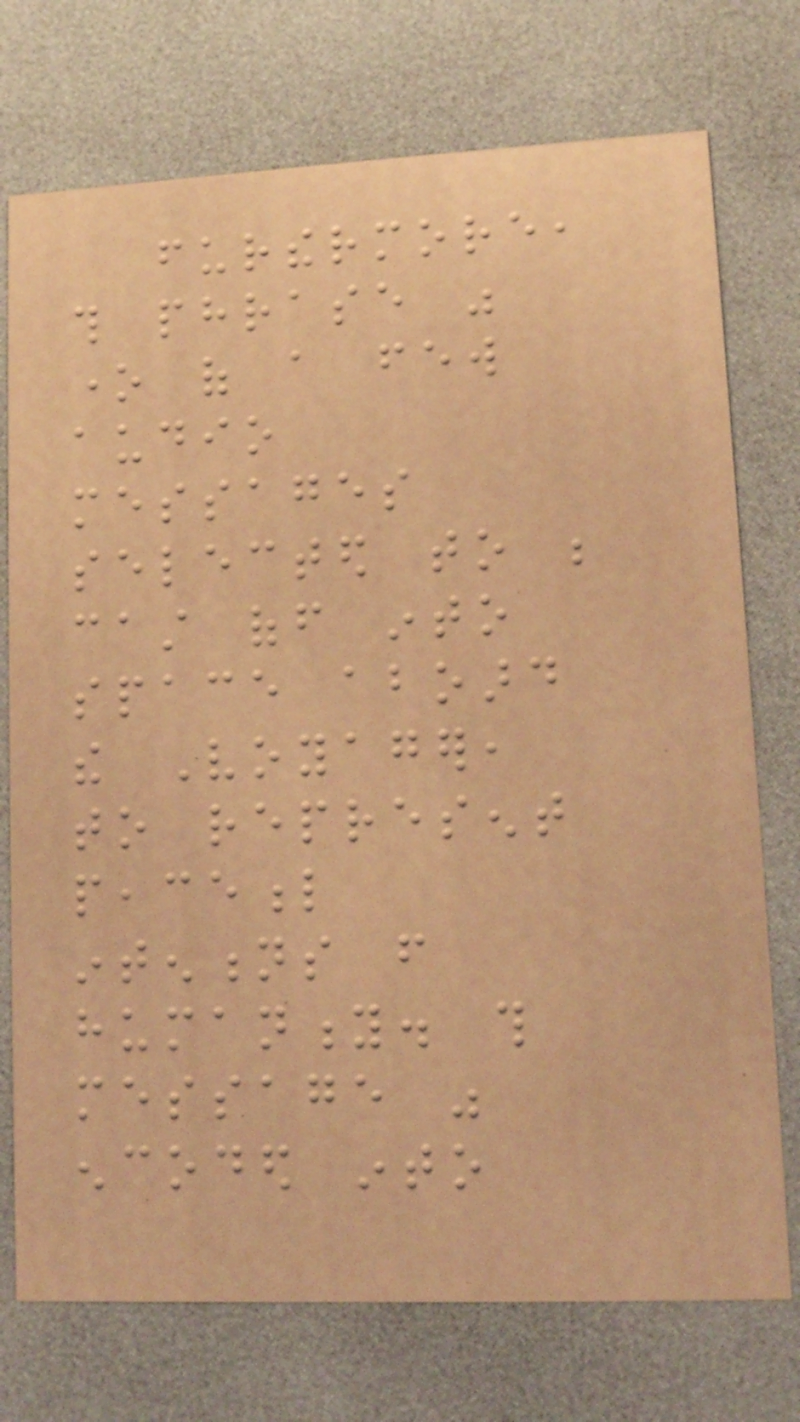furthermore,
this phrase was
one of a few
audio
messages
selected to be
cast off into
space aboard
the Voyager,
to represent
peaceful
intentions from
humanity. this
message was
encoded into
